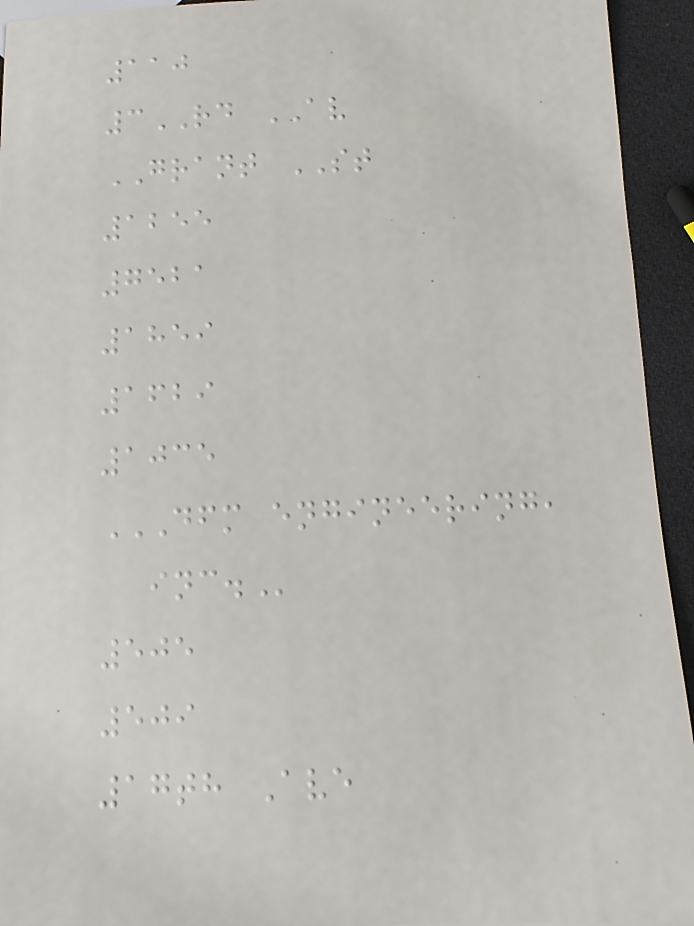110
3RD AV
GRANT ST
1255
7521
1859
1629
1035
DFM ENGINEERING,
INC.
505
509
17th Ave
